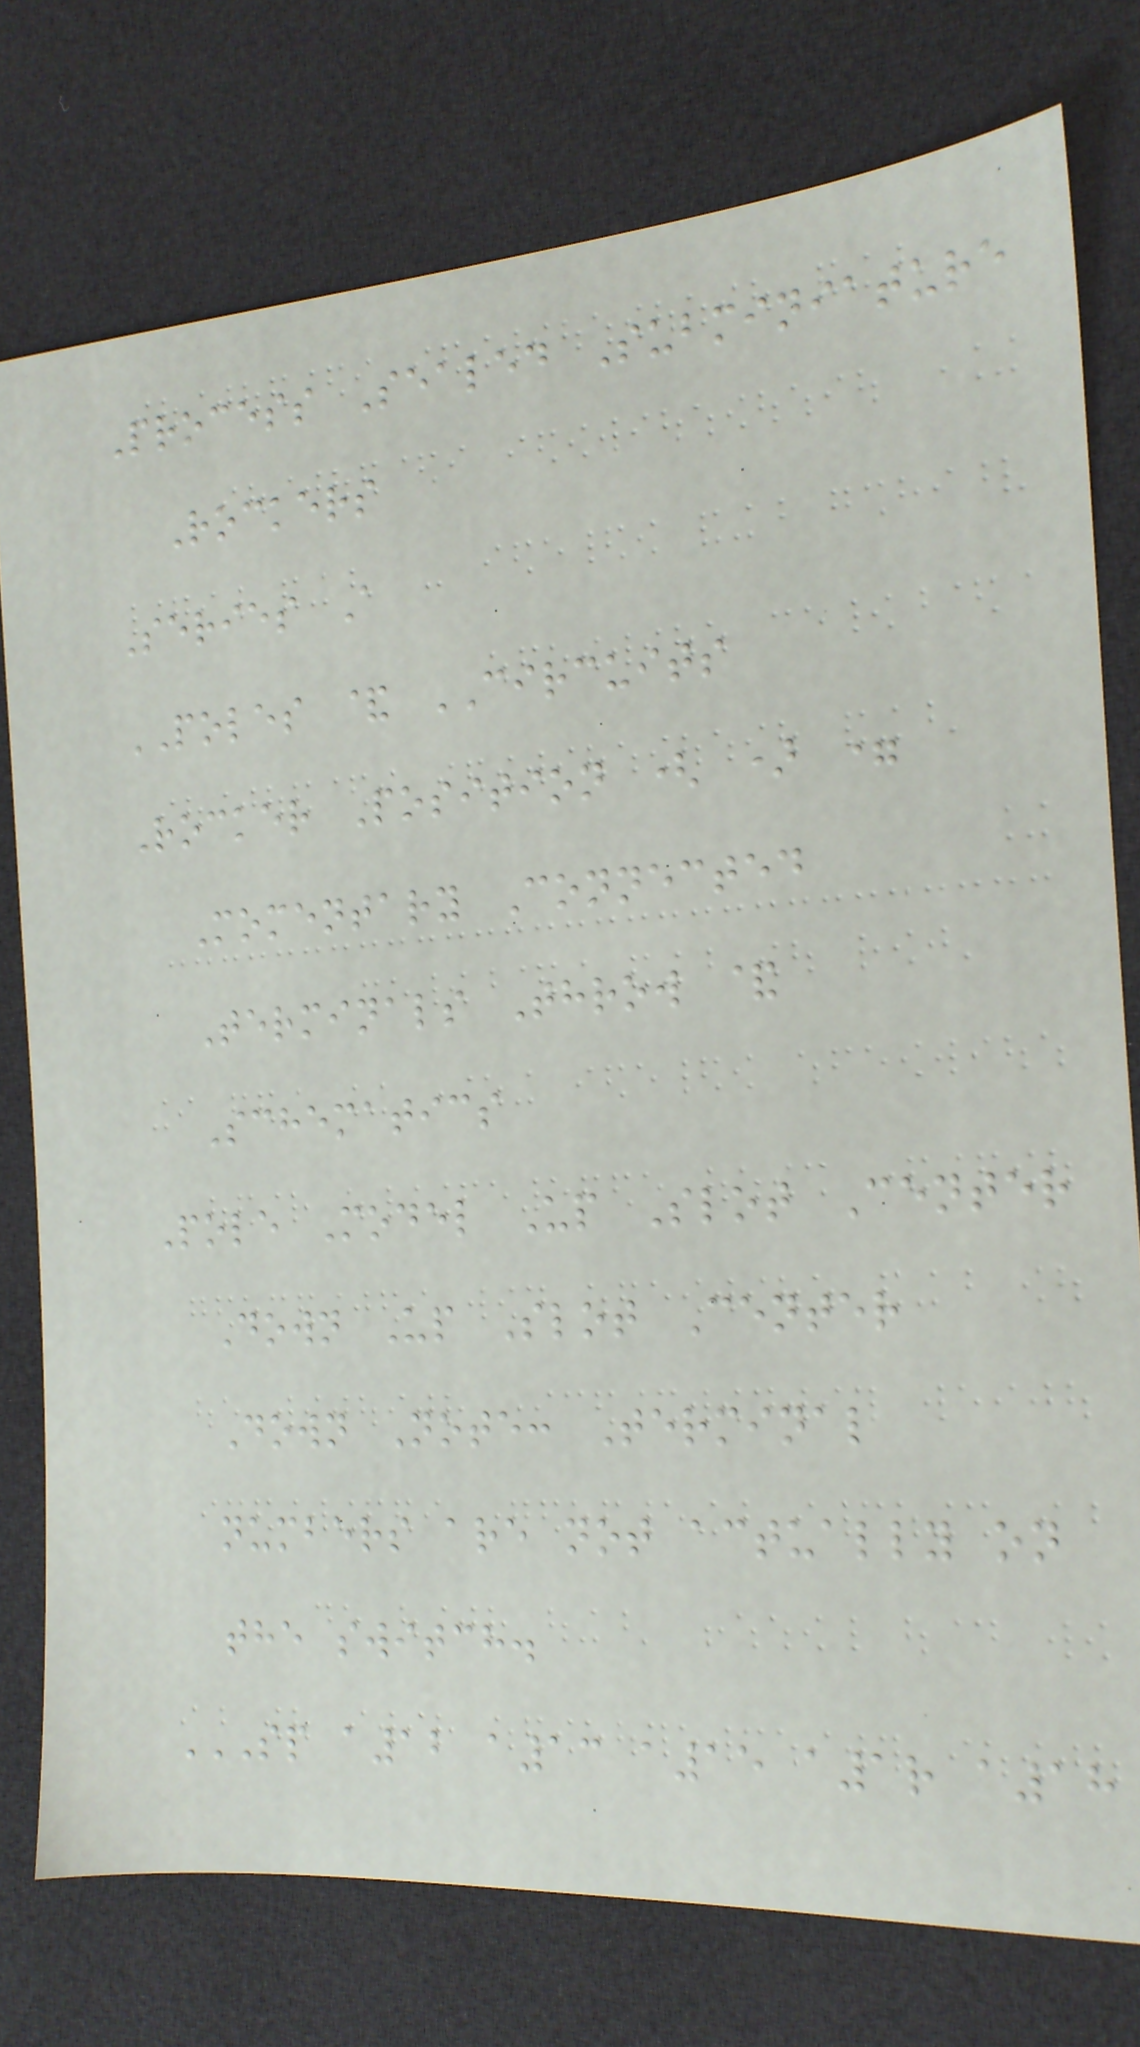Process Sealed Subminiature
Rockers
Series A
POLES & CIRCUITS
Rocker Position ( ) =
Momentary Connected
Terminals Throw &
Schematics
Pole Model Up Slot Center
Down Up Slot Center
Down Note: Terminal
numbers are not actually on
the switch.
SP A12 A13 A15 A1R A18
